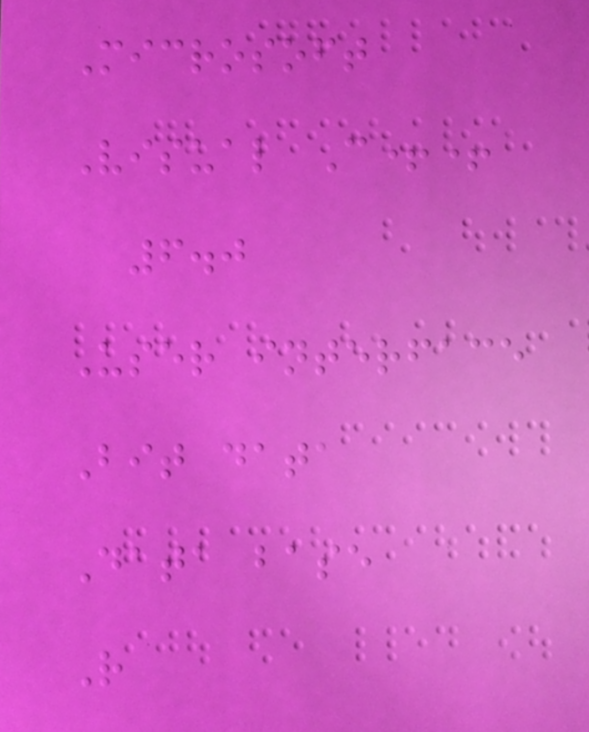Microsoft
Visual C++
6.0
User interface
Bit data
Data base
R
